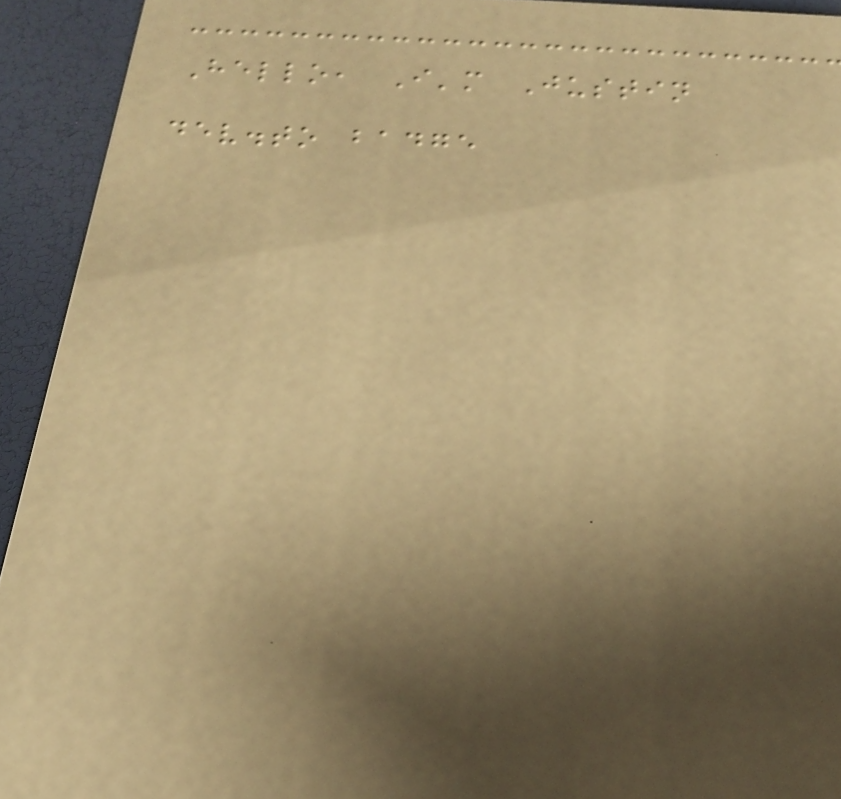Hello, I'm Justin
dev.to badge
